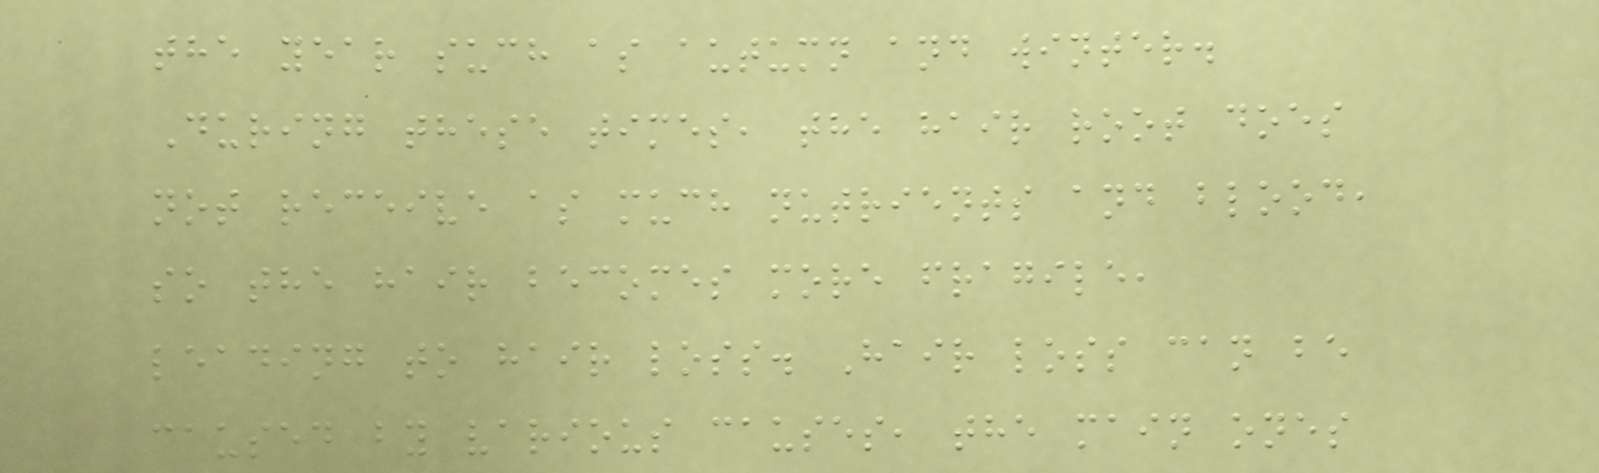the year such as autumn and winter.
During these times, the hair root does
not receive as much nutrients and blood,
so the hair becomes more fragile,
leading to hair loss. Hair loss can be
caused by various causes, the main ones
